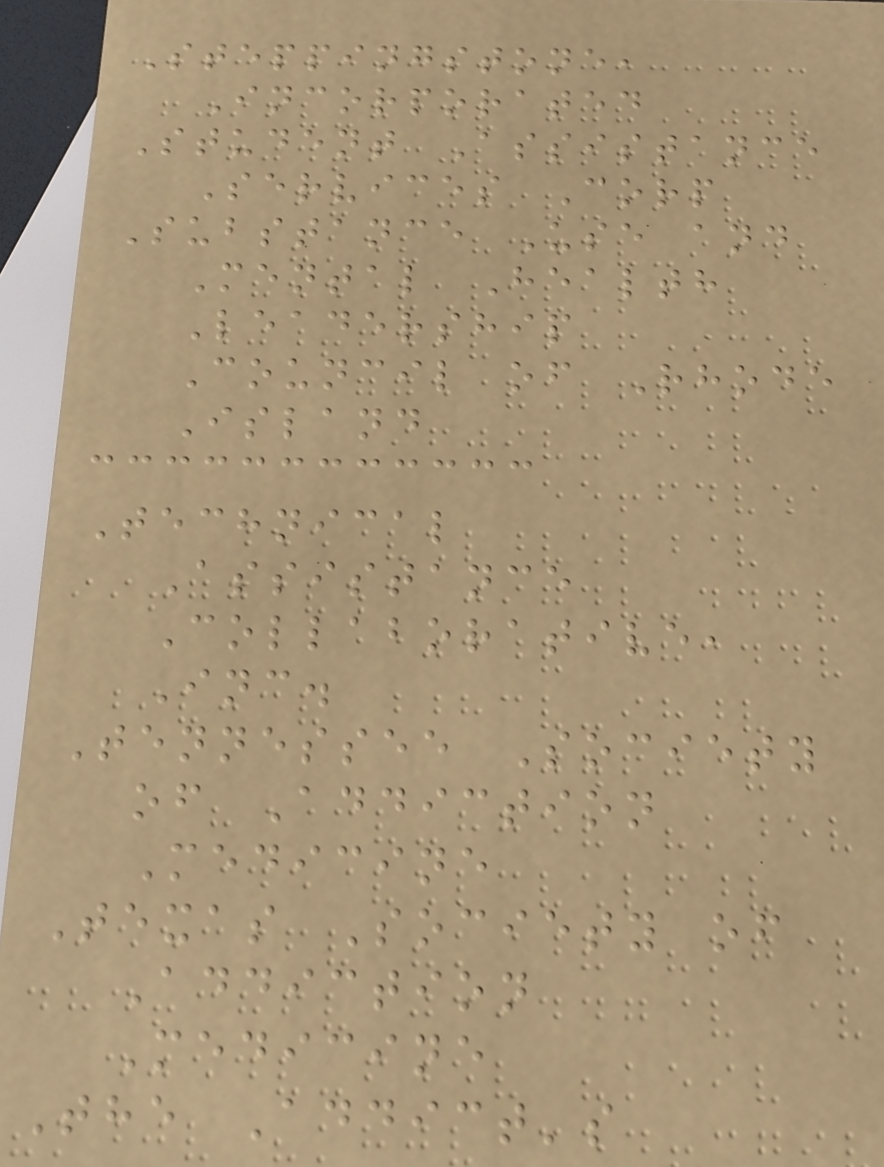Steppingstone,
Incorporated
Student Assistance
Services Corp
Substance Use and
Mental Health
Leadership
Council of Rhode
Island
Technical
Assistance
Collaborative,
Inc.
Tennessee Society
of Addiction
Medicine
Texas Society of
Addiction
Medicine
The Addict's
